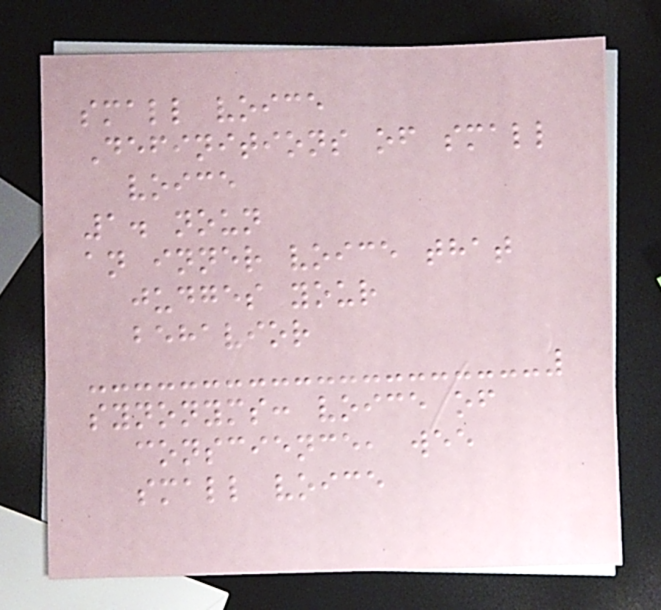small voice
Definitions of small
voice
1. noun
an inner voice that
judges your
behavior
synonyms: voice of
conscience, wee
small voice
